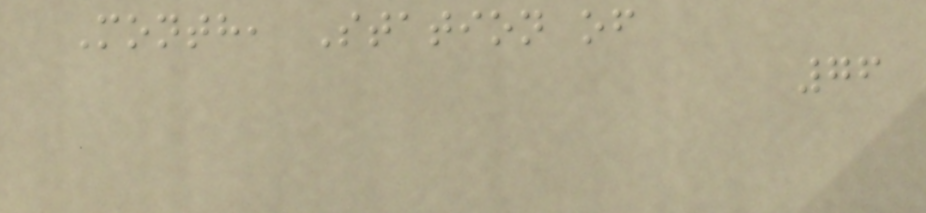Month, Station of
76
